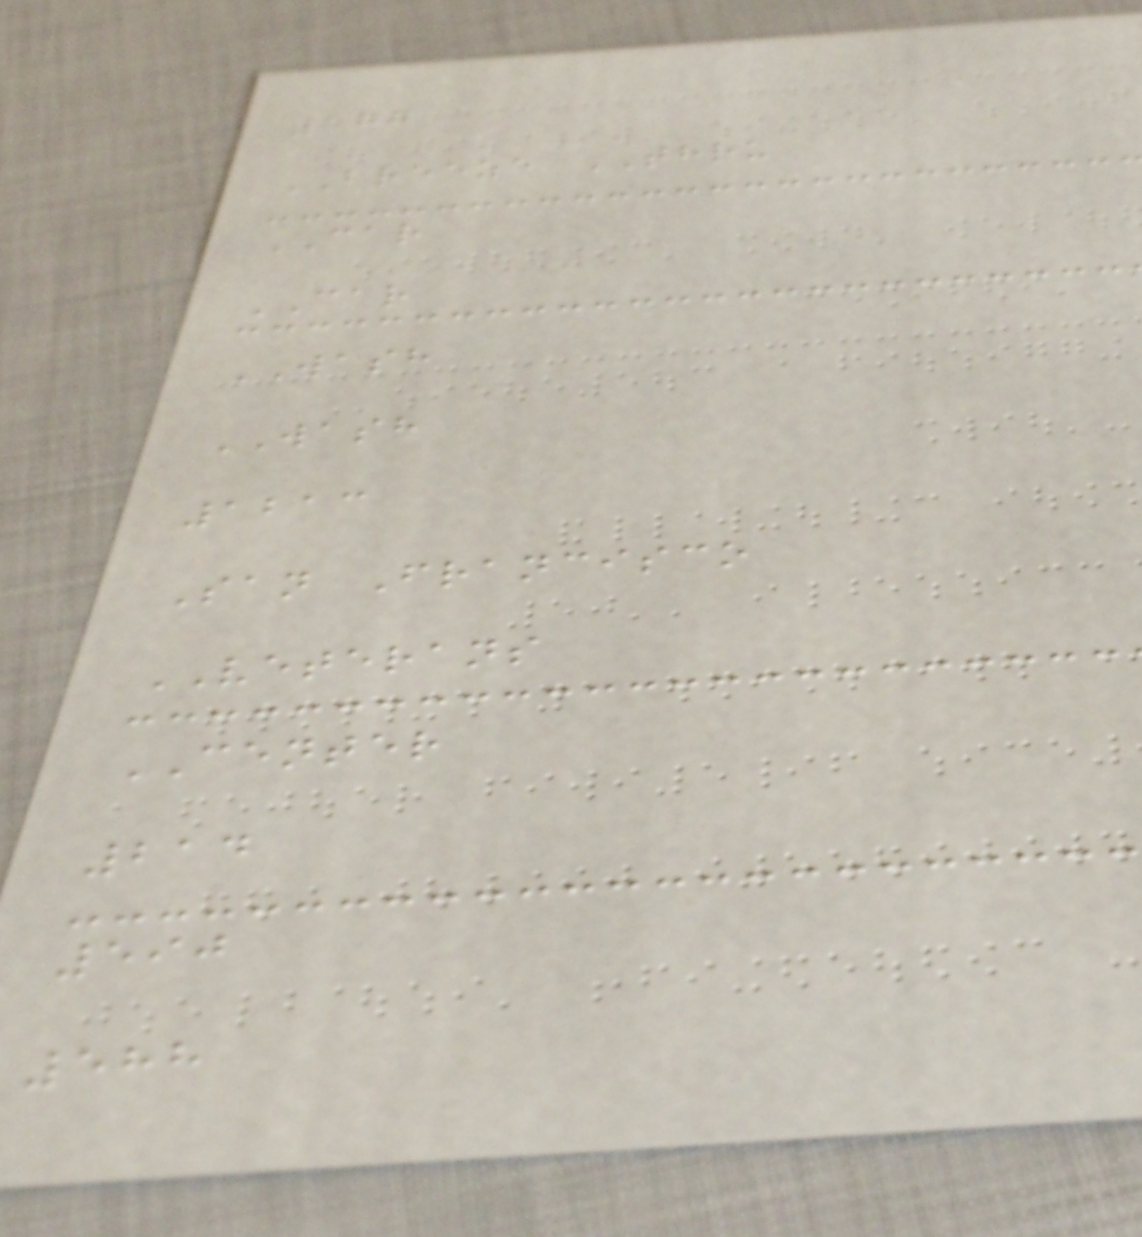177
BREEZE THRU
CAR
CAR
WASH
WASH
1213
San Francisco
VETERANS
CENTER
214
590
588
